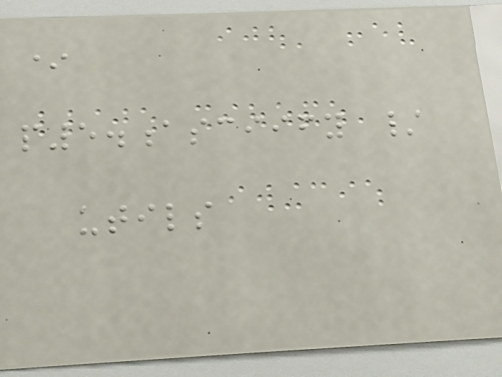*
p5.asciify /
utils
